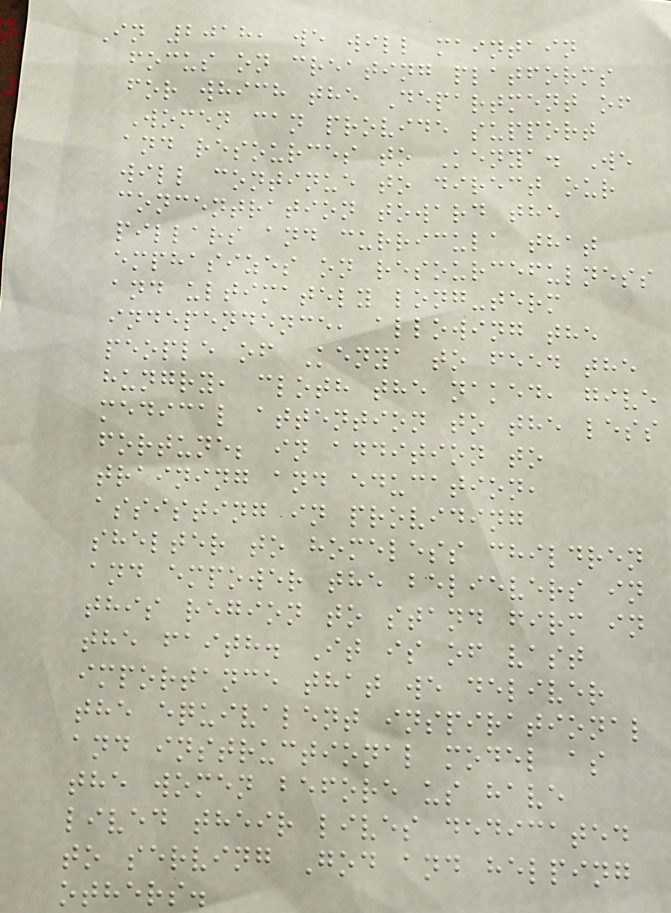In 2018, we will maintain
focus on creating platforms
for which the Department of
Women can provide support
and resources to Kenya. We
will continue to direct our
concentration toward the
pillars and curricula that
emphasizes on resourcefulness
and ultimately long-term
independence, allowing the
people of Kenya to feed the
hungry, cloth the naked, give
medical attention to the less
fortune; in addition to
training and education,
assisting in providing
shelter to homeless children
and empower the believers in
this region to stand firm in
the faith. It is of vast
importance that we deliver
the equivalent inspirational
and instructional model as
the women before us have
lived their lives dedicated
to serving God and helping
others.
